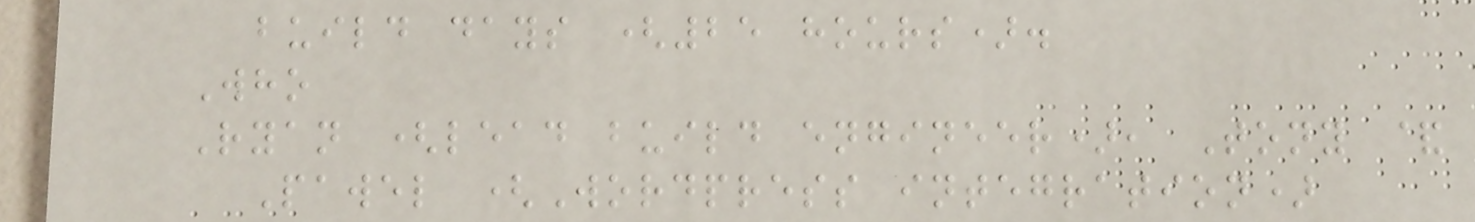build days (25 hours).
Who
Ryan (lead build engineer), Tony &
Pawel (Wordpress integration)
